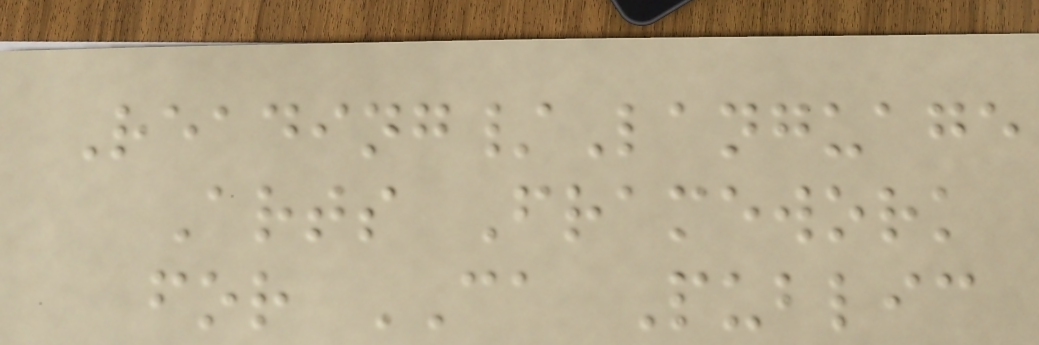Reading/Language
Arts Framework
for CA Public
